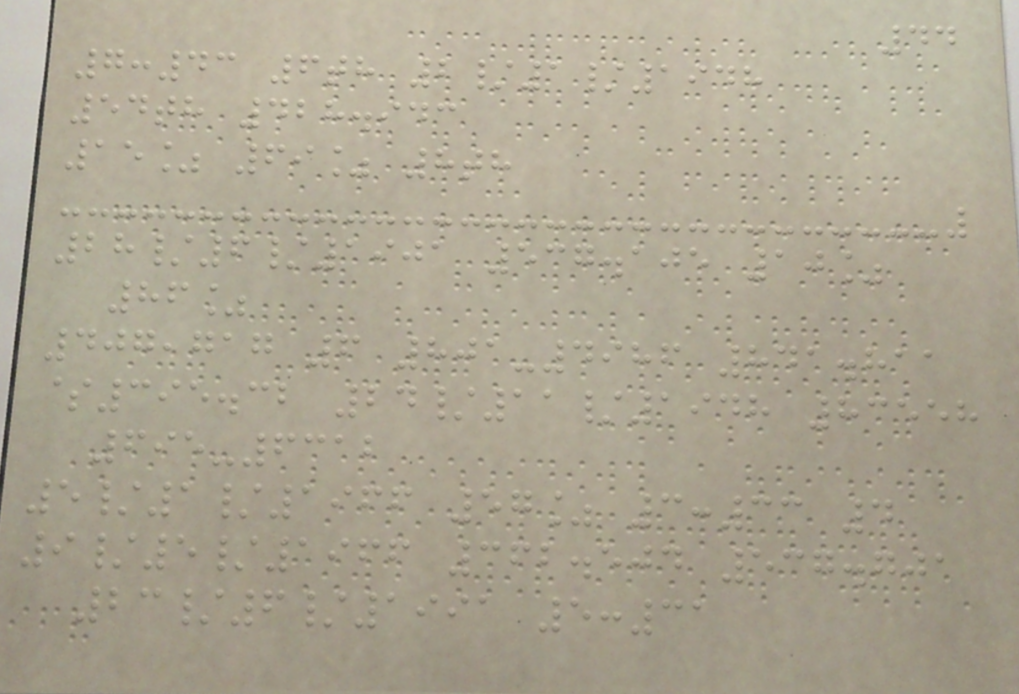44
7:43 6th 2/1/1948
54th 428.943
15% 69% 8th
28/6/1901 537.105 10%
86%
407,717 6 801-4986 841.811
$395.32 24/11/1948 83558
695-6312
5/1/1966 57% 3:33 4
9/5/1966 362.504 537.701
23/6/1991 5:31
